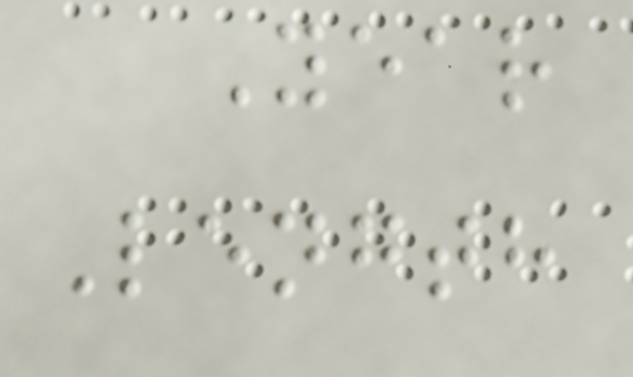Year
Length
